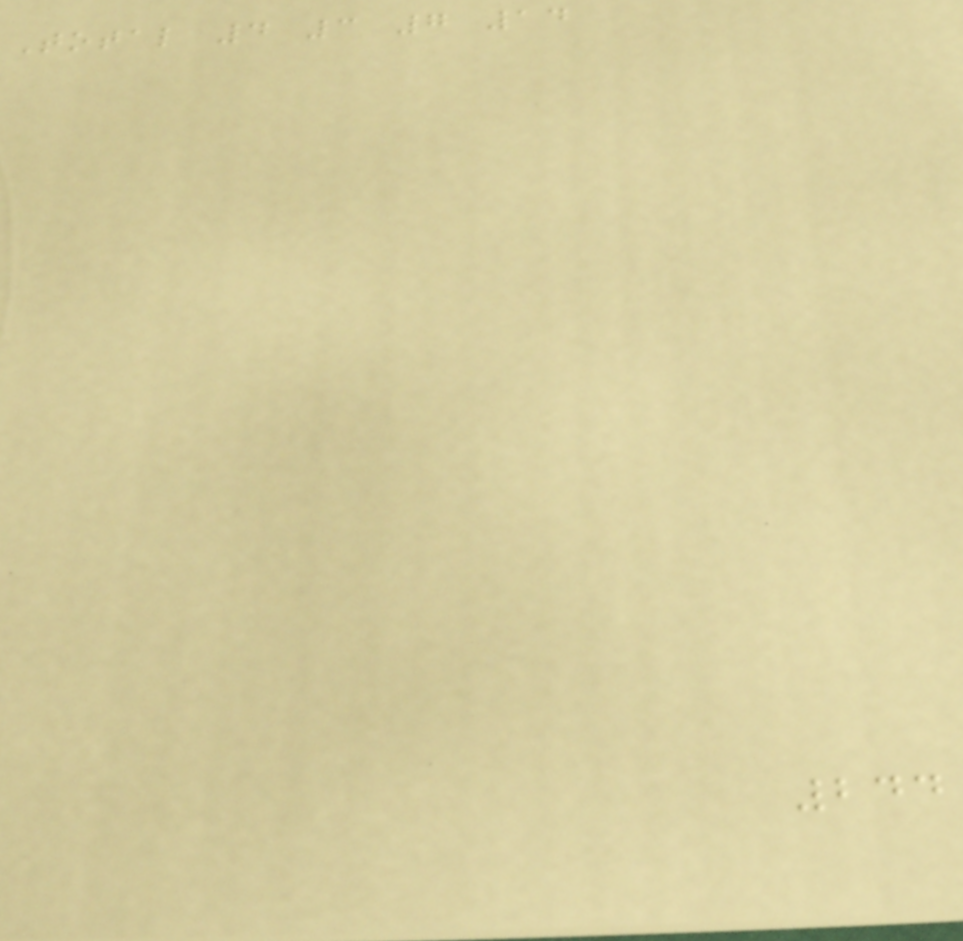Total 4 3 7 14
244
